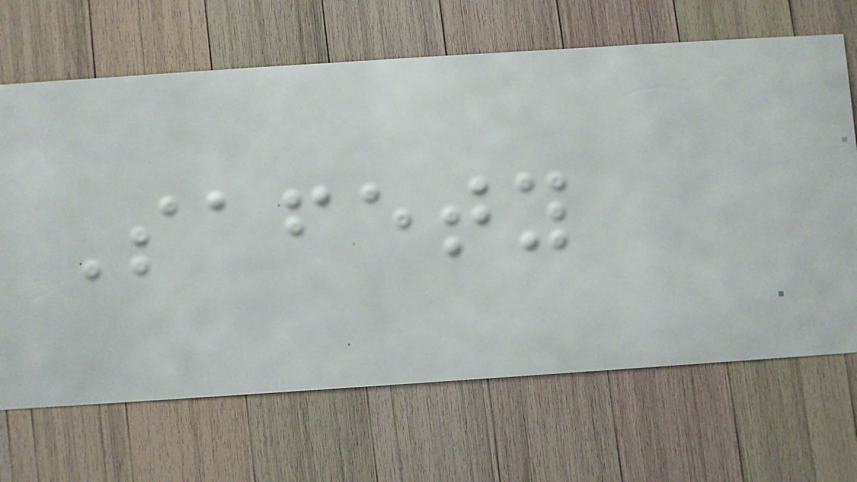Safety
